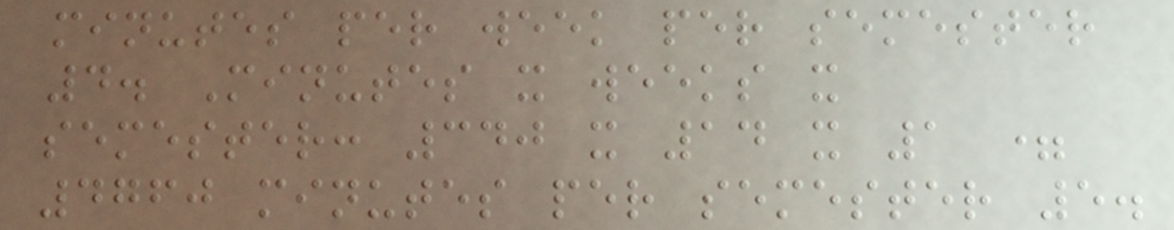minutes per week per semester
4. Minutes x weeks x
semester: 340 x 14 x 1 =
4760 minutes per semester 5.
